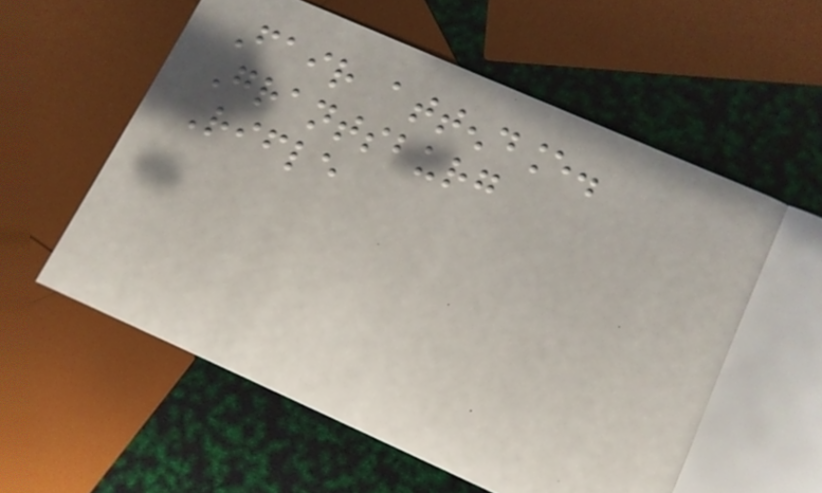Fair attendance.
Grantsburg
Rifle
